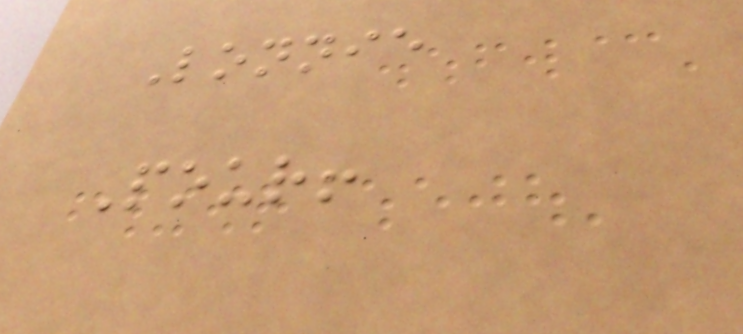Lonnie
Pour!
